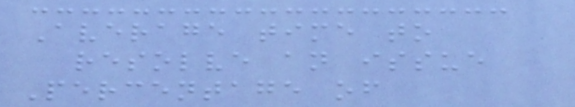Average time to
resolve an issue
Percentage of
